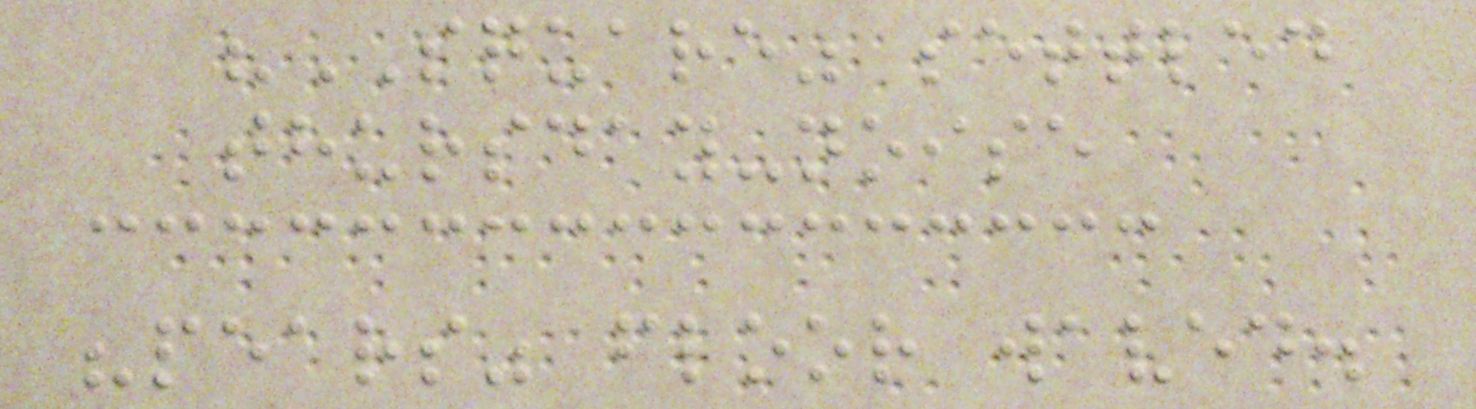"SQUARE" settled
thursday-noise
"pears" floor waved.
